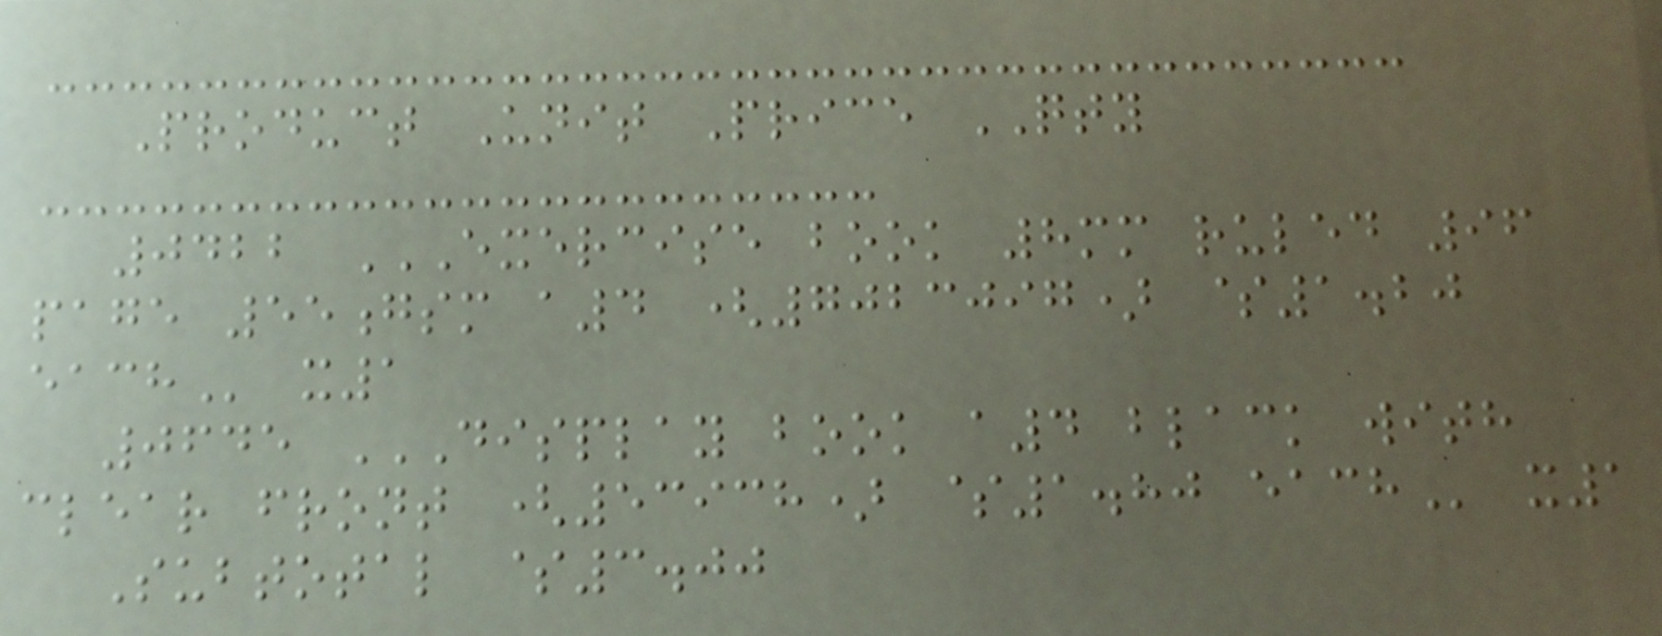Product Unit Price QTY
0422 EXERCISE BOOK 8MM RULED 96
PAGE 55GSM A4 (7023097) $1.20
EACH x1
0645 DISPLAY BOOK A4 BLACK WITH
CLEAR FRONT (53938) $1.80 EACH x1
Subtotal $3.00
